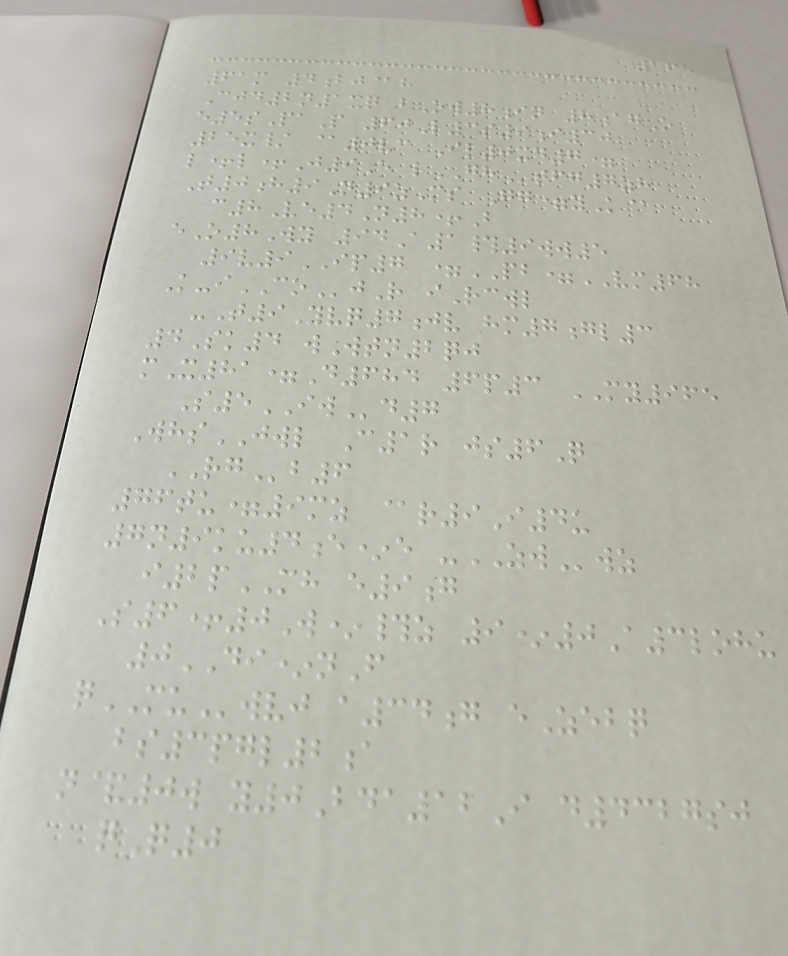165
61m 4bj@h
Cjd2n1xq bOw8in 8agO
e5sPaP 60L3s9i30
25x/ @0vc Il0xd7=
l+l+J9E lGHtfg7zh
T0h9N9zMs Gg=yK@
c8Ve4N8+B
eO8Wy 94A1#9ww5
9v9IP7 =PB=VM68
K-iCOjR iRcwl
-T9Yvq7jv hm7gl3
4Sk4 wWtn2qj
mX81=D684 6p3 MY965
S5IWd7
WhsJWL C1r js6Q
RGb6
76tu=9mz @r9I4u
7n9ku4e*e -ZWwz
i2pMH e9g
S6+0W*#z 9*0A3lohu
0DI*nF
qMUwvj a34g eZebq
bs3pgl2a
n&0w y0Bda12I d4327sj
qQ0
